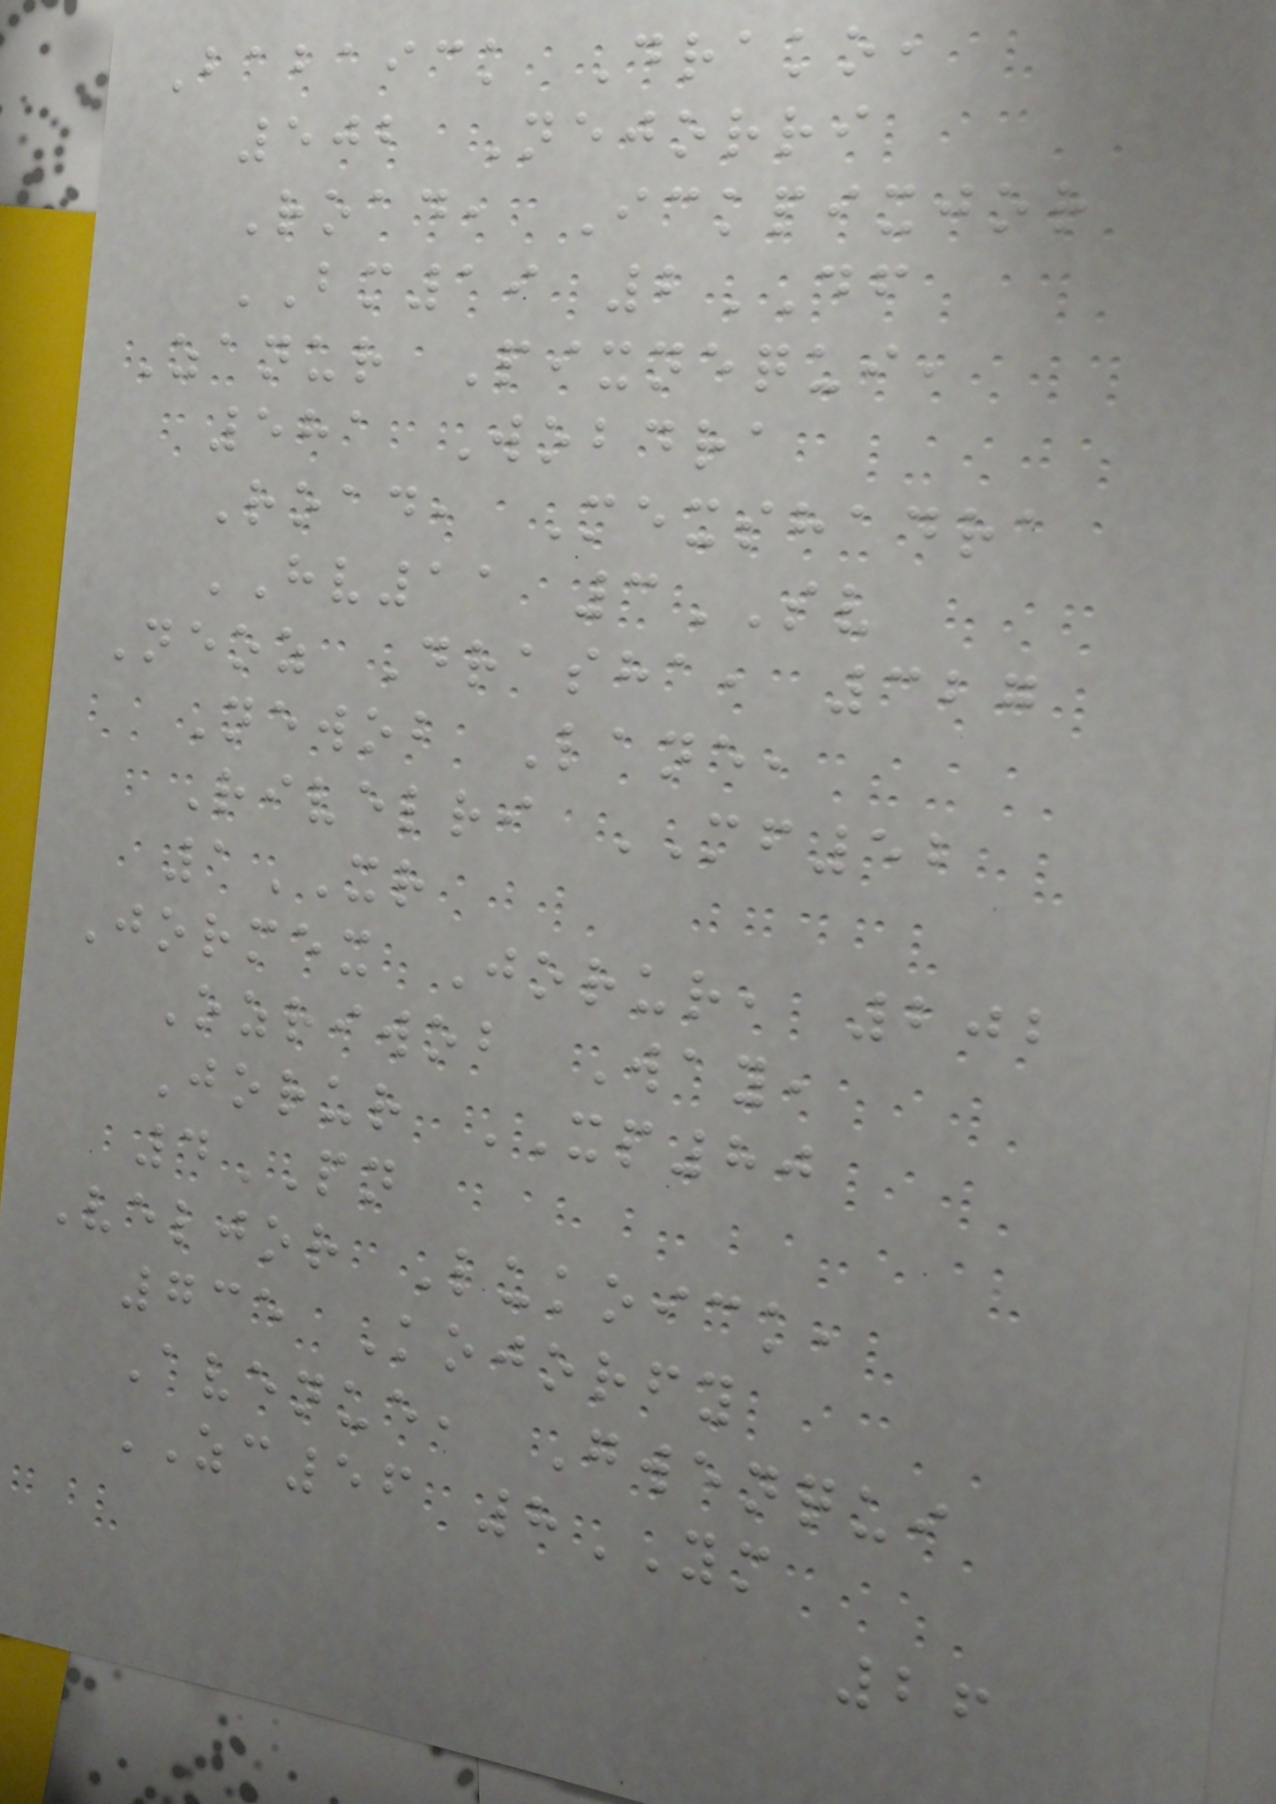Babaick Drako,
502 Nejorri
Road, Ickpixjor
BM19 2DF
Zanur Pixnequi,
581 Wobdra
Road, Mexshadra
HV11 3SV
Neoz Drasha, 327
Newob Lane,
Rivelri MF52
1XR
Jormex Jorur, 202
Ozriwob Way,
Jorur XP80
4PN
Veljor Lukoick,
735 Kojorfy
Avenue, Gwenqui
ZC56 8YM
26
